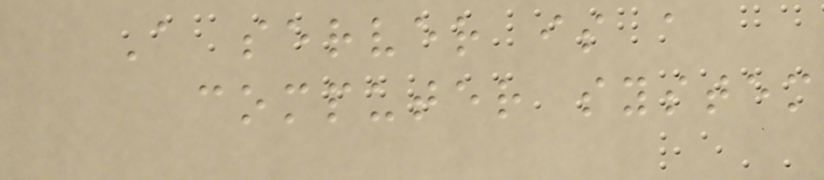A server is a
computer system
